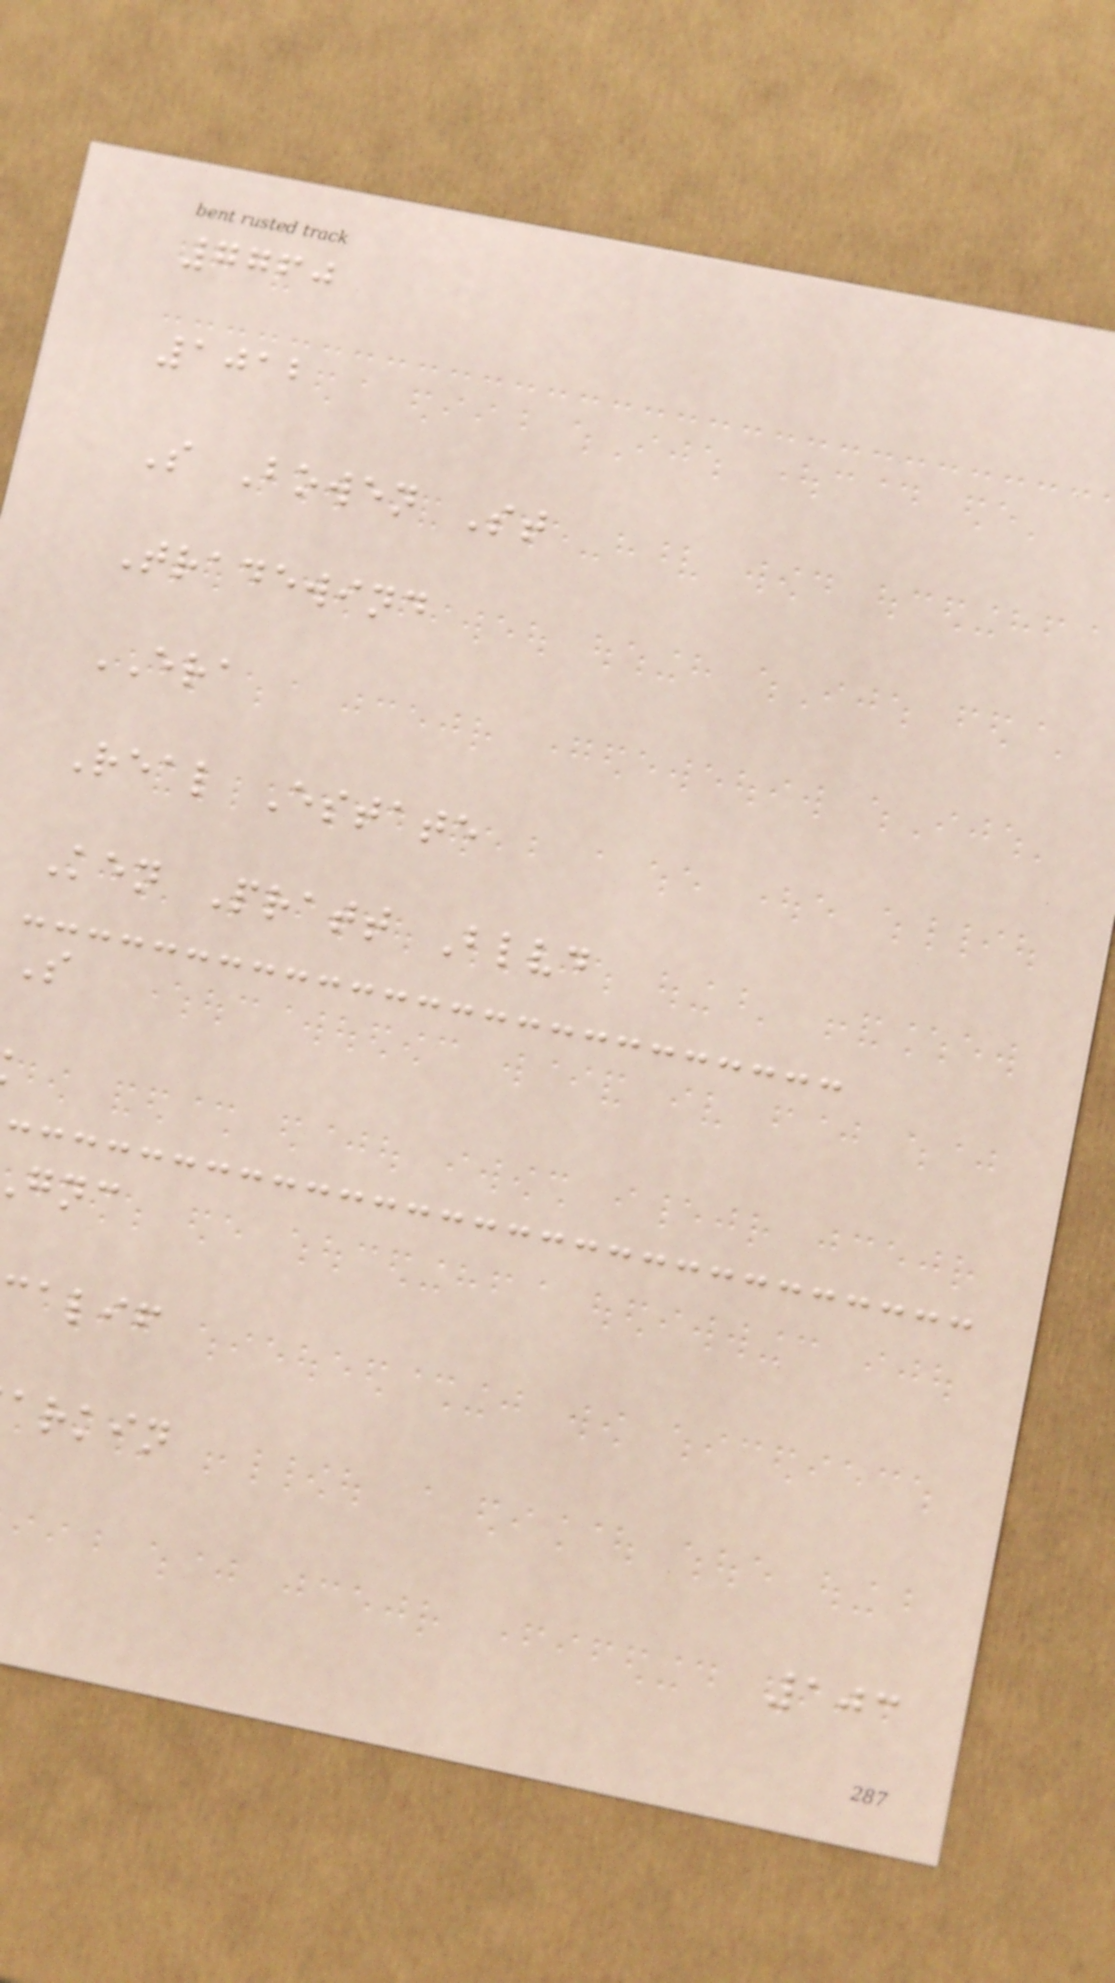7760
1012
S Bowen St
Tradewind
ERA
Real Estate
Ken Pratt Blvd
S
alif
arkin
103
